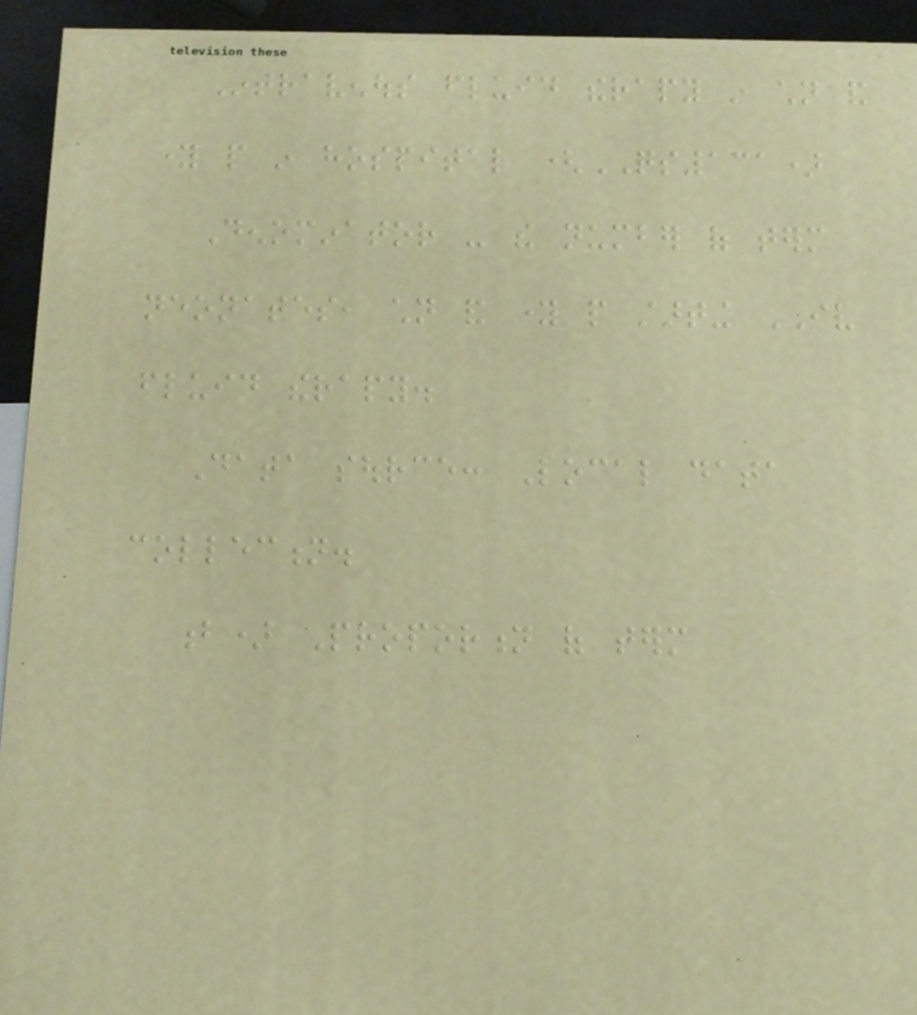Intravenous fluid therapy in children and
young people in hospital (QS131)
Denominator - the number of term
neonates, children and young people starting IV
fluid therapy.
Data source: Local data
collection.
b) Proportion of term
